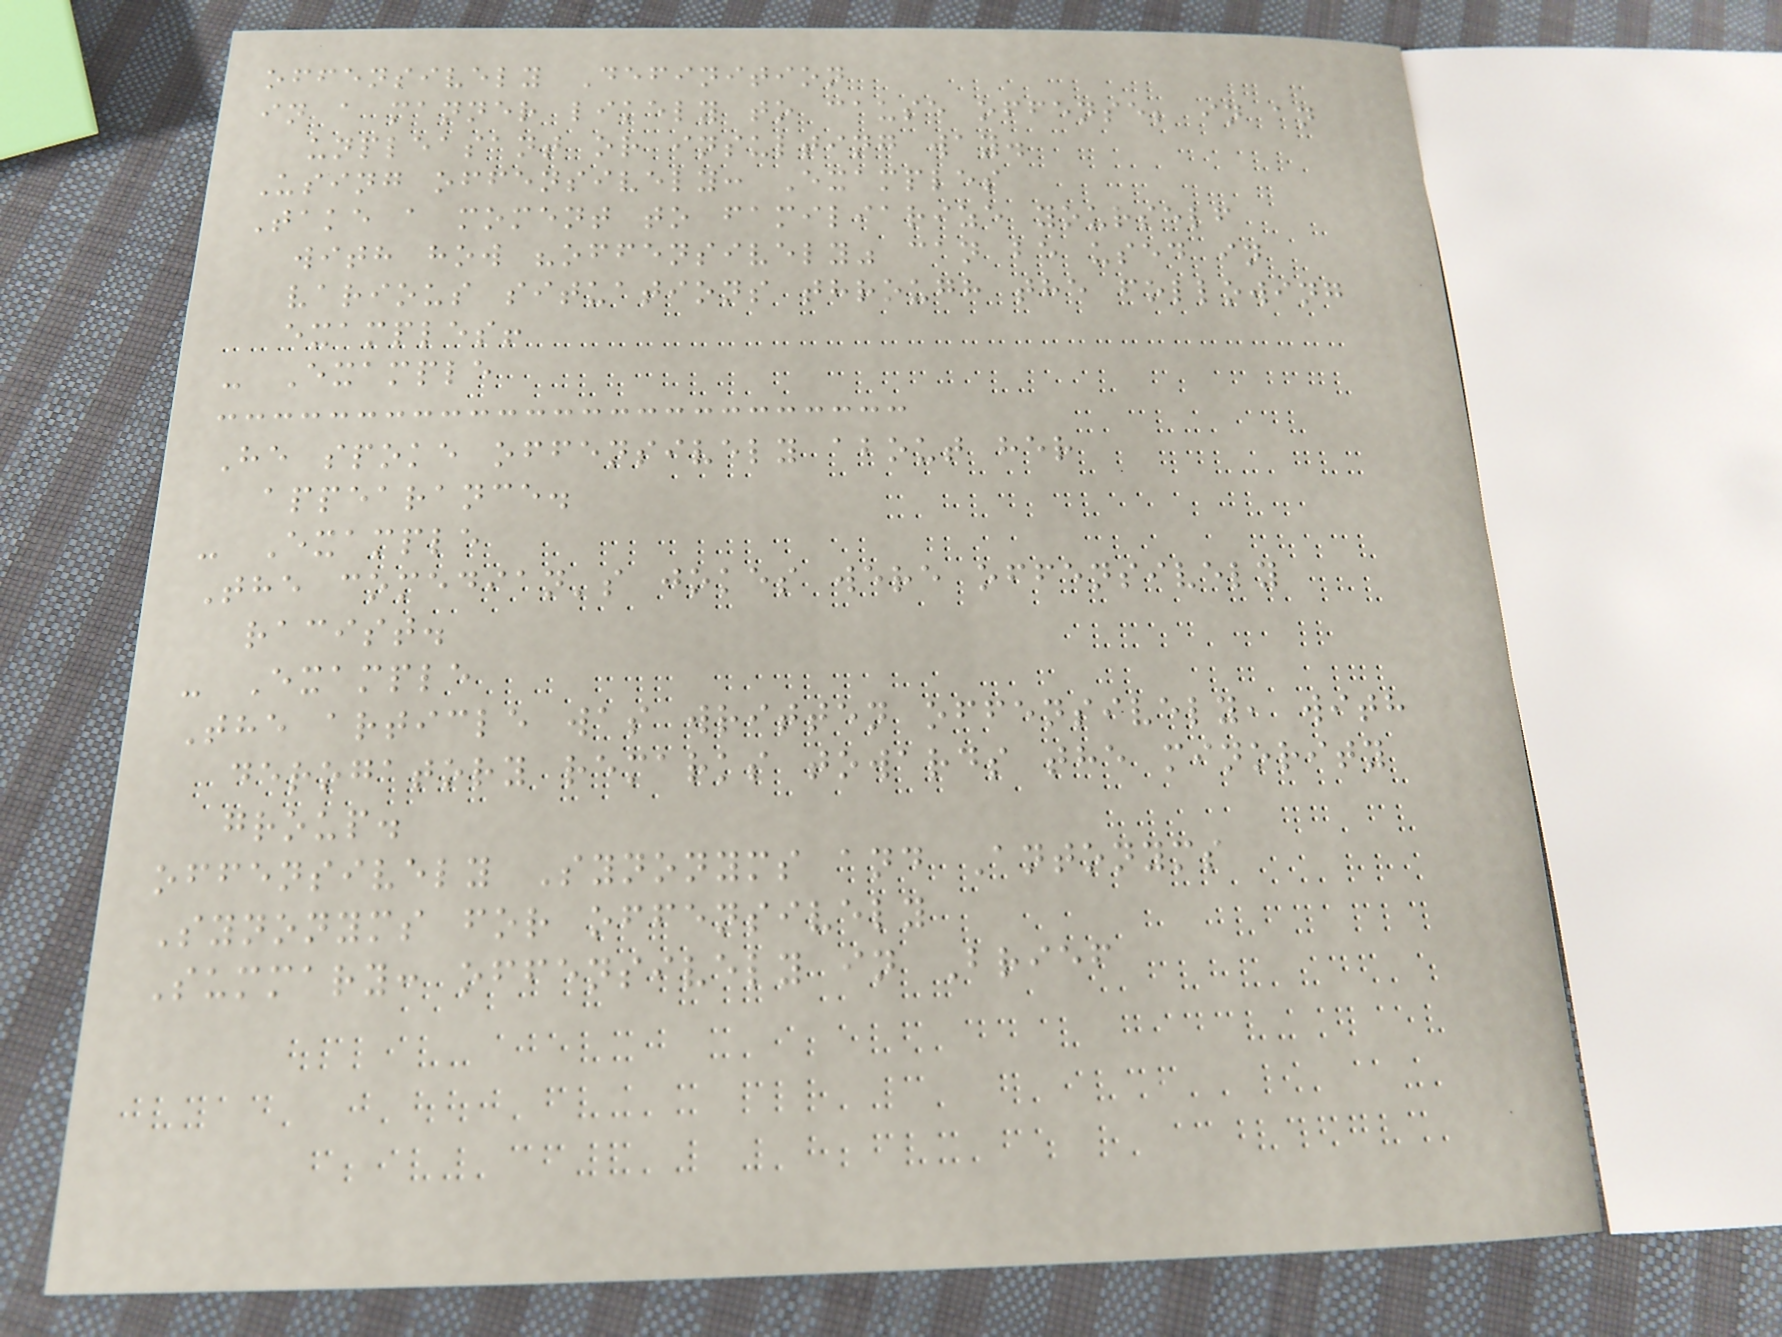offensively Definition
in a manner likely to cause offense; in an
unpleasant or insulting way.
Using offensively: Examples
Take a moment to familiarize yourself
with how "offensively" can be used in
various situations through the following
examples!
- Example
He spoke offensively about her
appearance.
- Example
The comedian's jokes were offensively
racist.
- Example
The article was written offensively, with
derogatory remarks towards the minority
group.
offensively Synonyms and Antonyms
Synonyms for offensively
Summary: offensively in Brief
